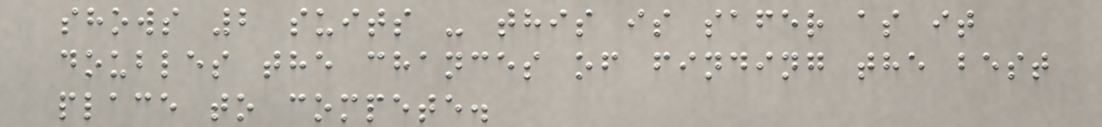shows 2 suits - this is safer as it
doubles the chances of finding the best
place to compete.
